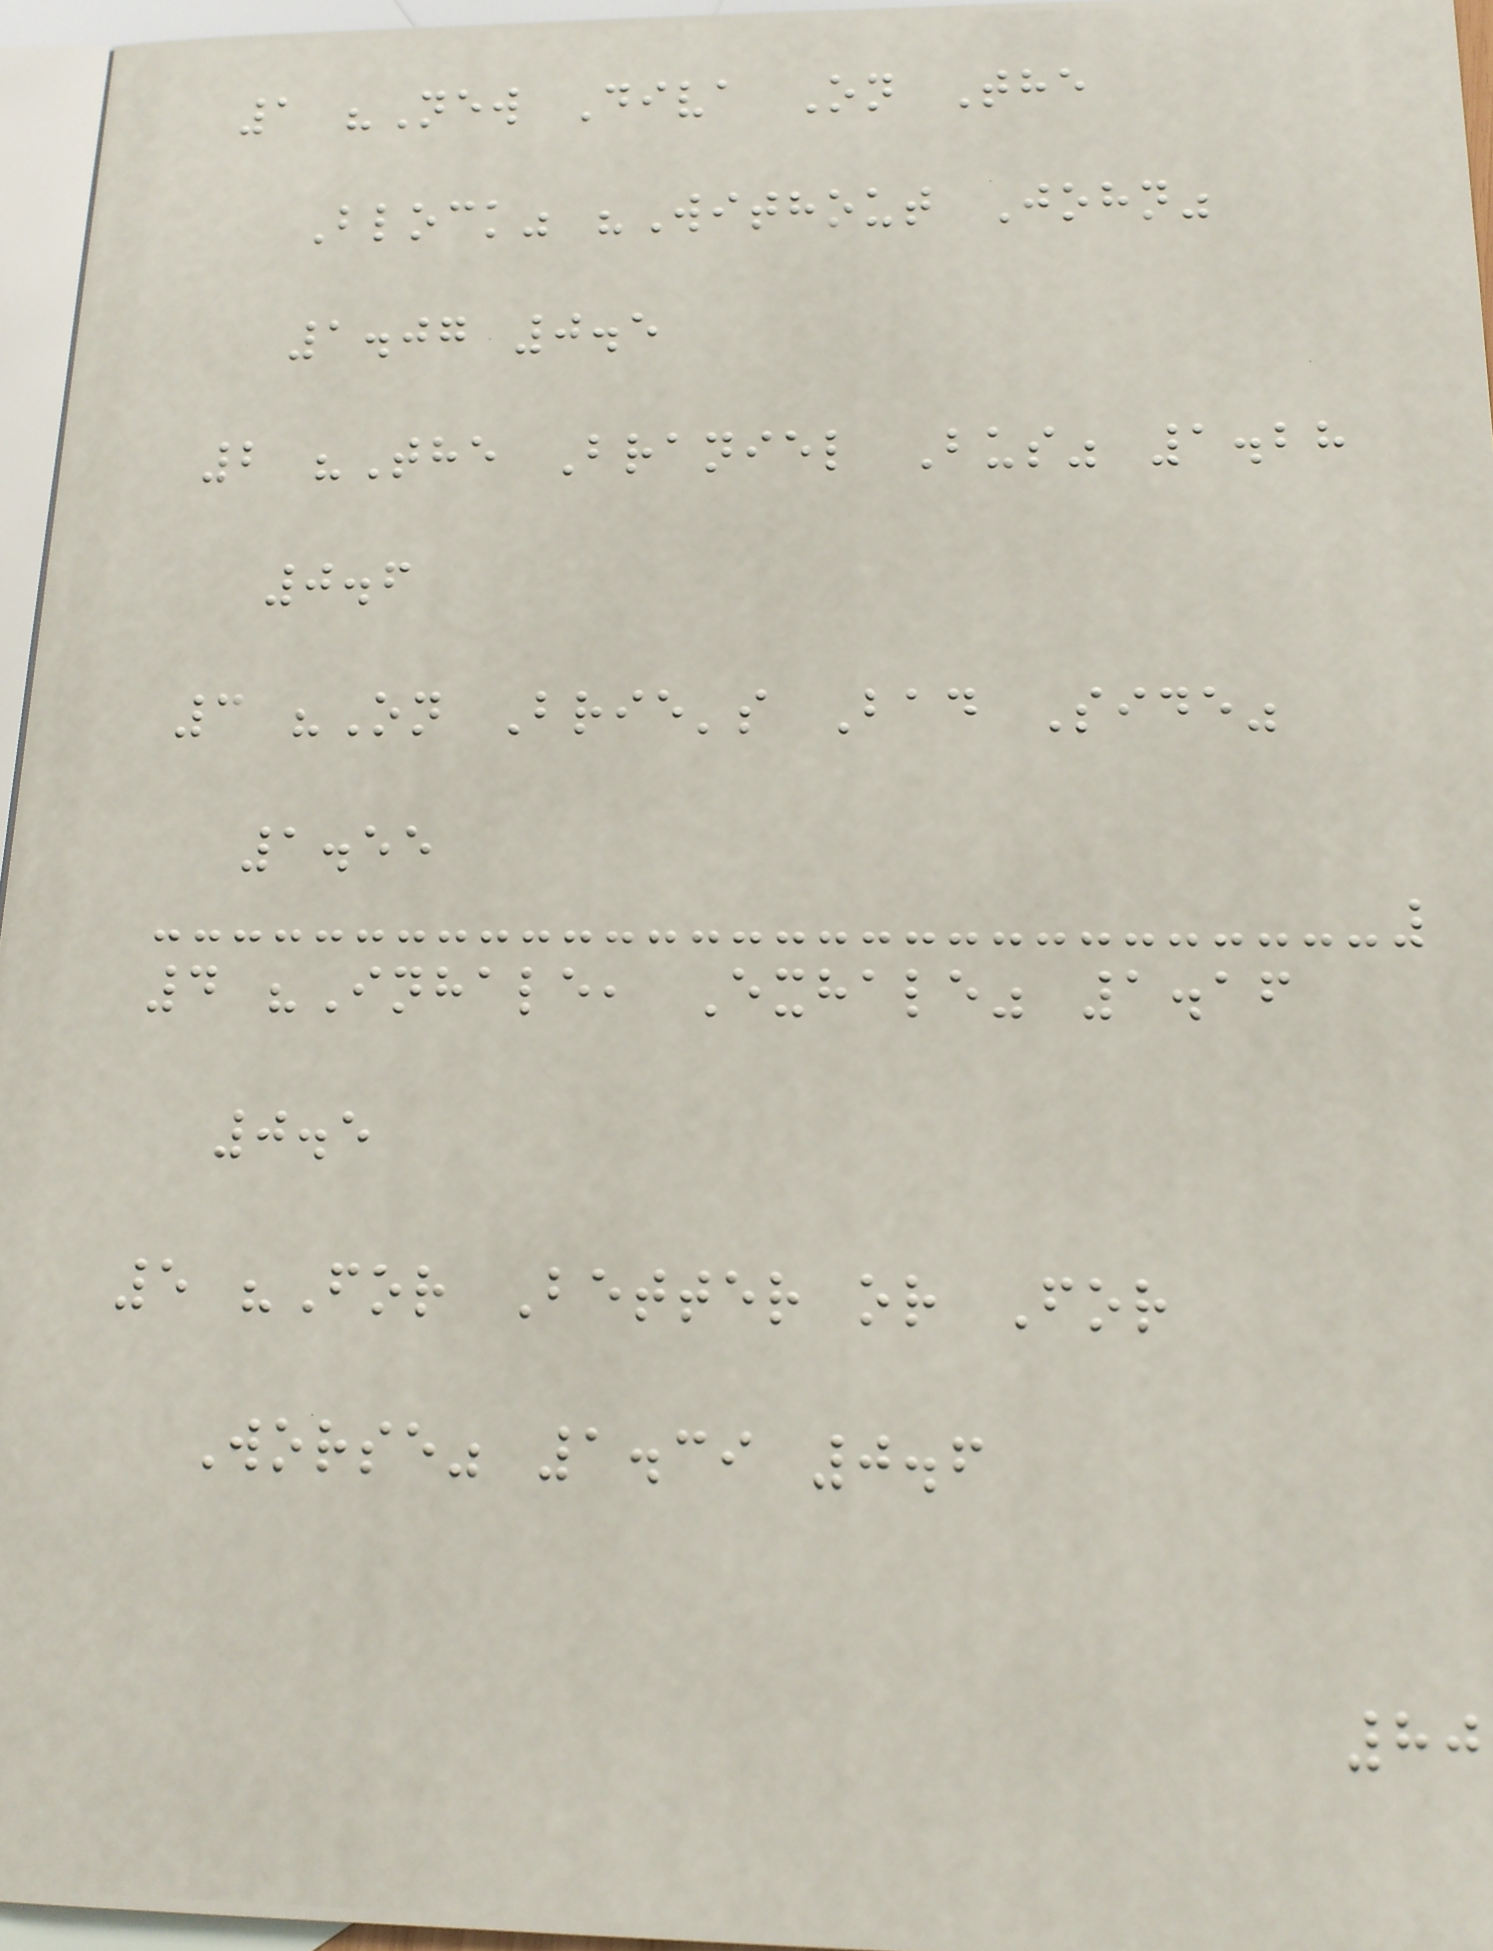1 "New Diva On The
Block" "Without John"
1.07 0.5
2 "The Braniel Bus" 1.28
0.6
3 "On Brie's Bad Side"
1.55
4 "Inhale, Exhale" 1.16
0.5
5 "For Better or For
Worse" 1.39 0.6
80
